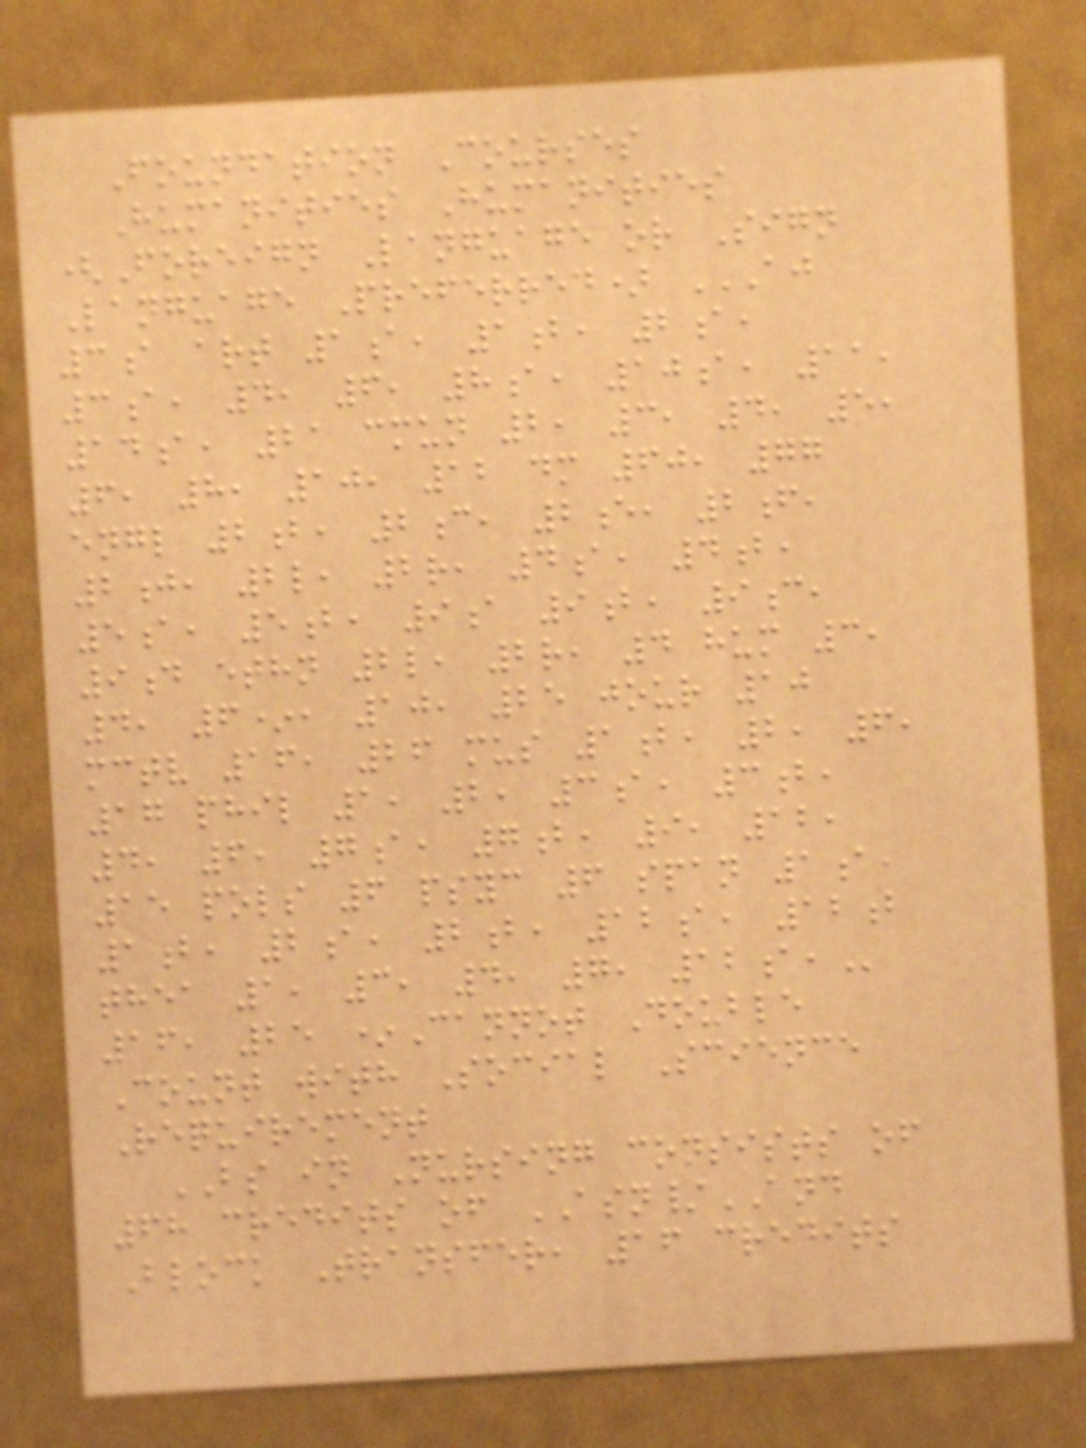Foundation Courses
Humanities Humanities
(Foreign Language or Sign
Language Preferred) AJ
3A ART 1A, 1B, 2A,
3A, 4, 6, 8A, 10A, 11,
14A, 21 CMUN 2, 3, 4, 5,
6, 8, 10, 12 DM 60, 77
ENGL 2B, 2C, 2E, 2F,
2J, 2L, 2R, 4A, 4B,
5A, 5B, 9A 9B, 9C,
9D ETHN 2L, 2R, 4 HUM 3,
4, 6*, 10, 25 JOUR 10
MCTV 16, 26 MUS 1B, 2, 6,
17 PHIL 1, 2, 3A, 3B,
4, 6, 7A, 7B, 9, 12,
15 POLS 6 PSYC 6 SPAN 1A,
1B, 2A, 2B, 12A, 12B
THEA 1, 3, 4, 7, 12A,
16, 25 *Cannot Double
Count with Social Science
Requirement
BS in Nursing consists of
68 credits of ASN/AND
Block Transfer, 16 credits
